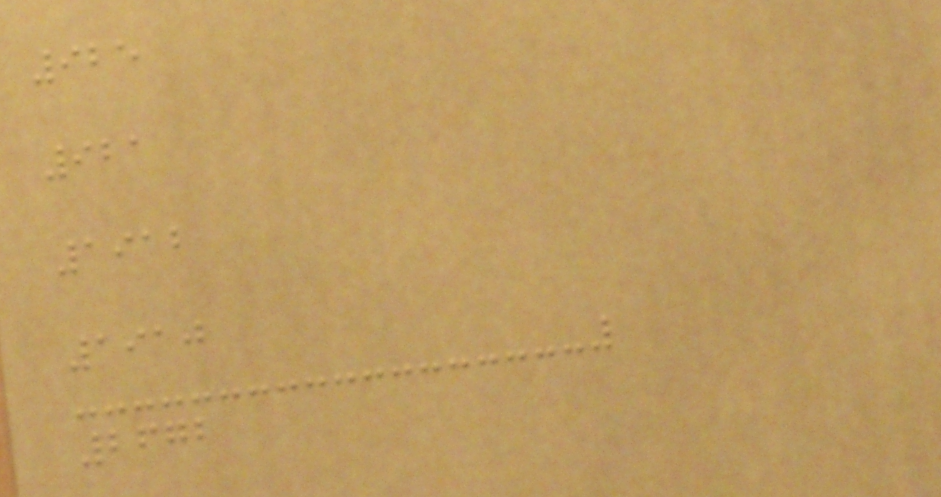925
921
1912
1910
2672
